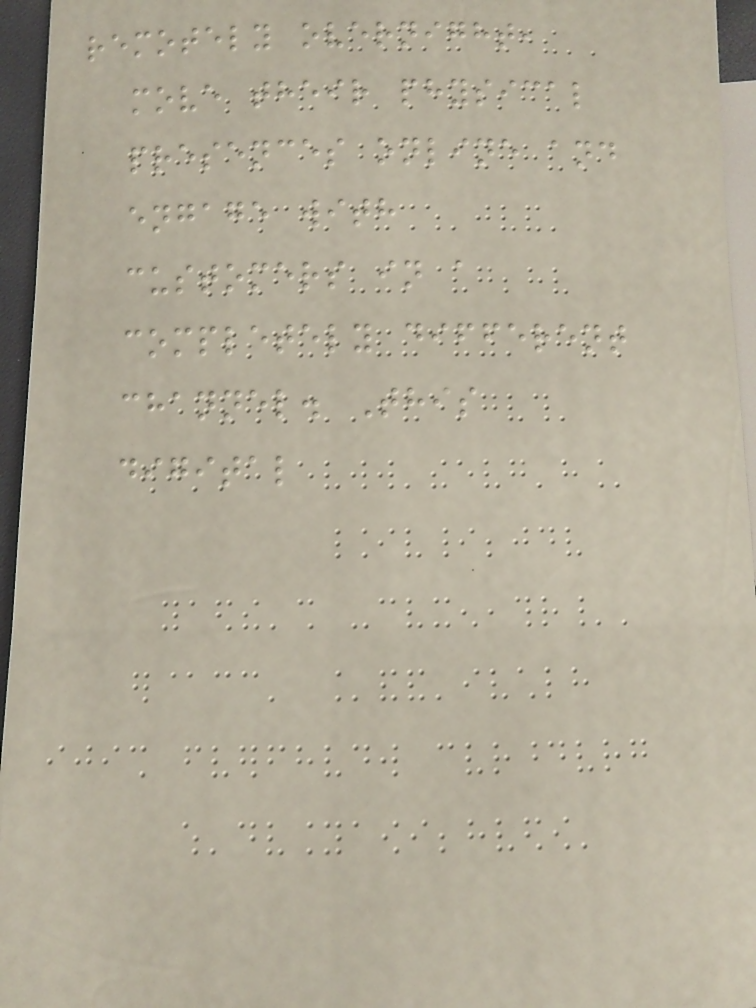remotely overnight,
move their physical
presences online and
engage with
customers in a
completely different
channel. This
digital
